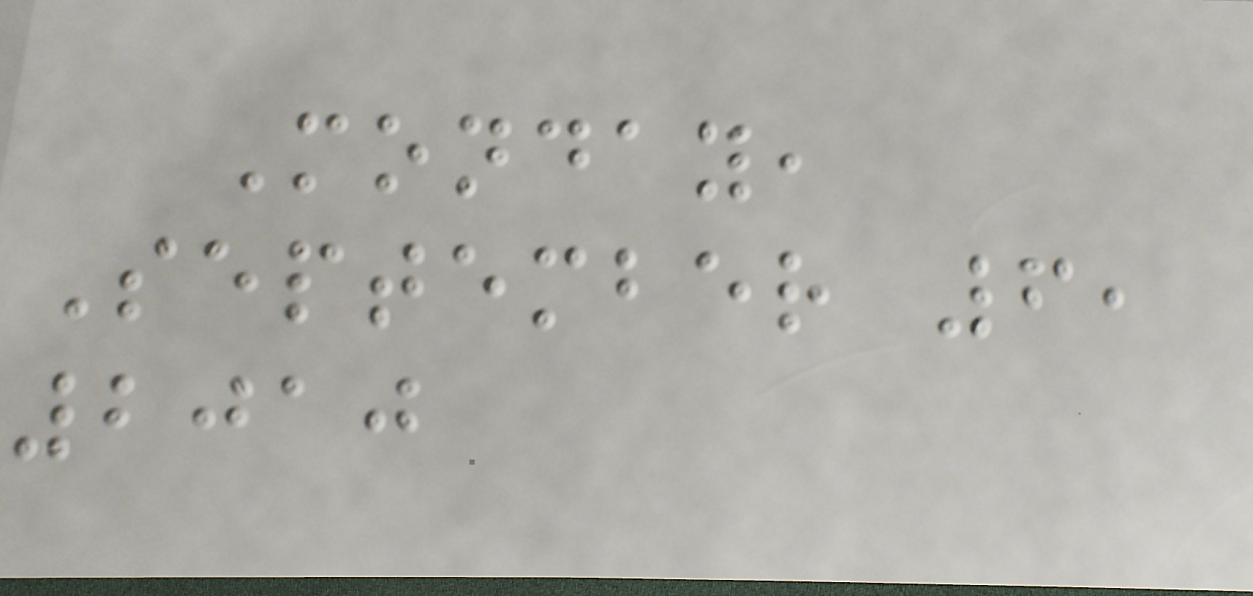Monday,
September 6,
2010
